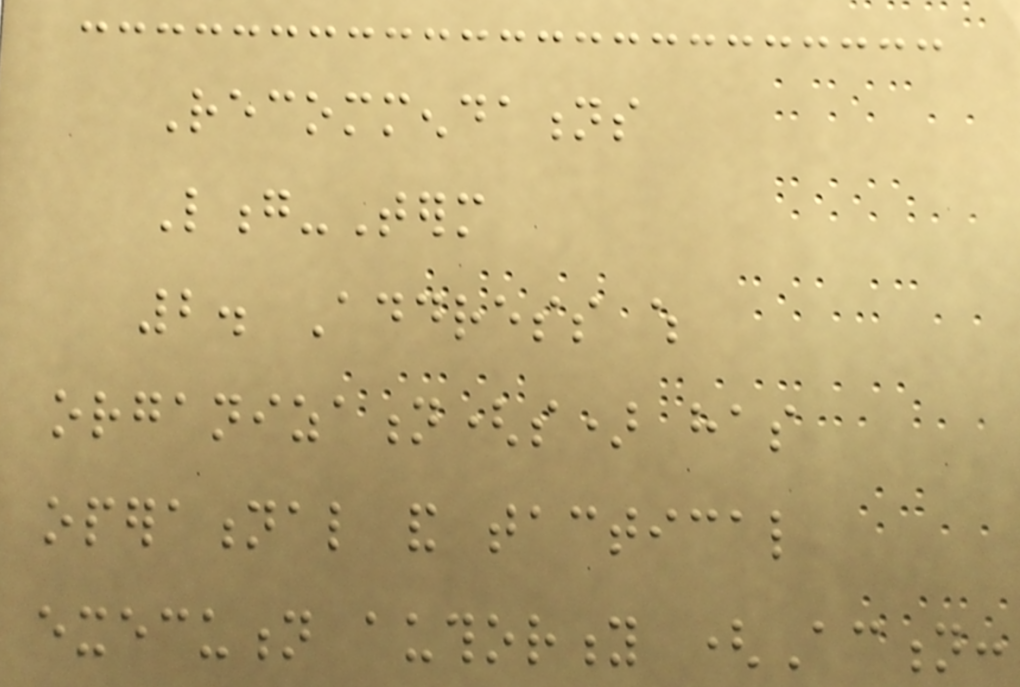Recommendations
Long-Term
2. Address which
organization(s) has
operational and tactical
execution authority (Action:
